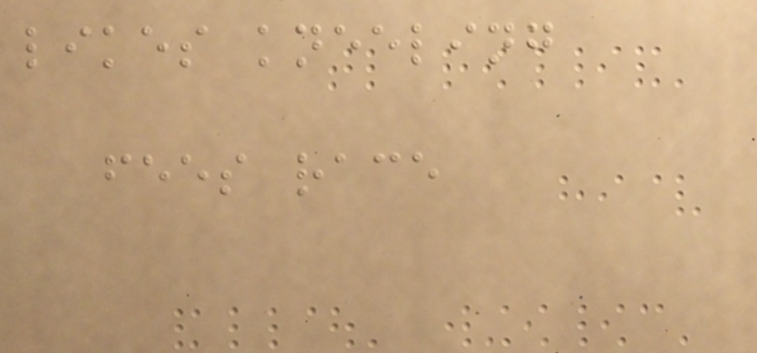likes kneeling
fees race
